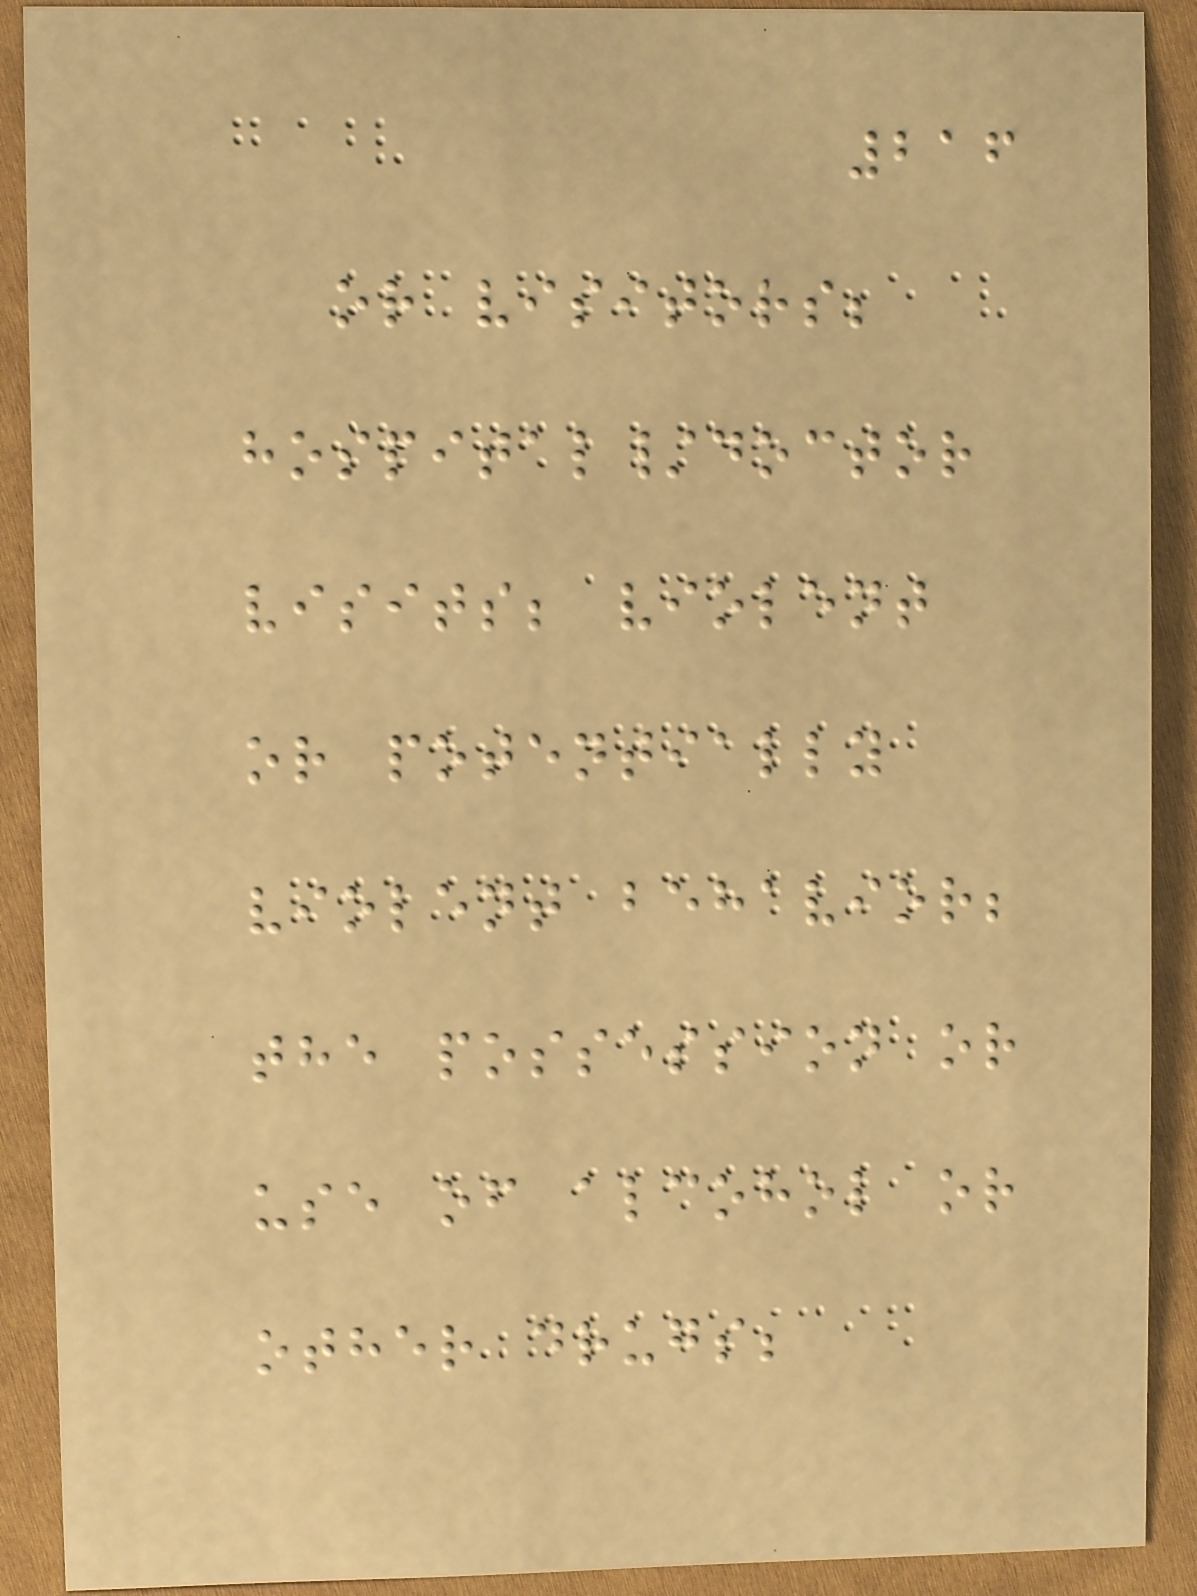216
or visitors;
hospital/doctor
visits; violent
or potentially
violent behavior;
the possession or
use of alcohol or
other drugs;
